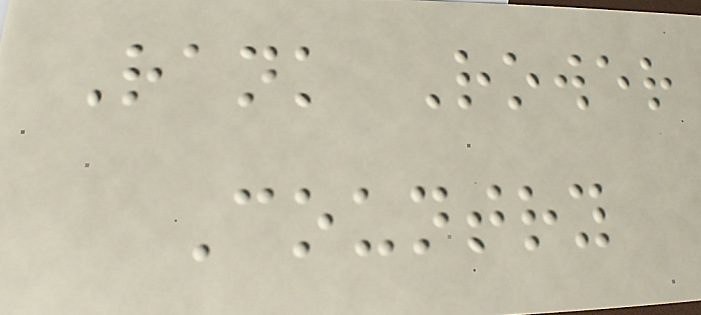Rank Rower
Country
